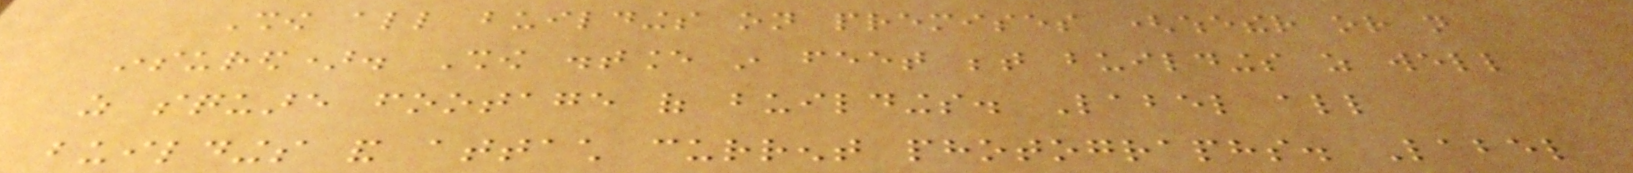Show all buildings on premises (whether or not
insured). Show distance in feet between buildings as well
as square footage of buildings. Label all
buildings and attach current photographs. Label
